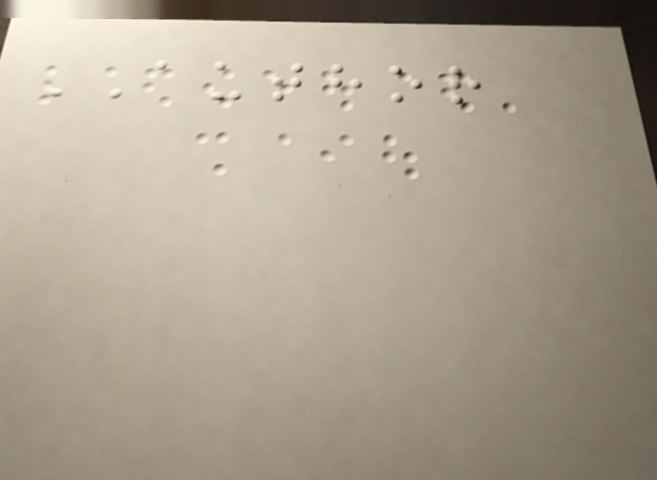AUTHOR
